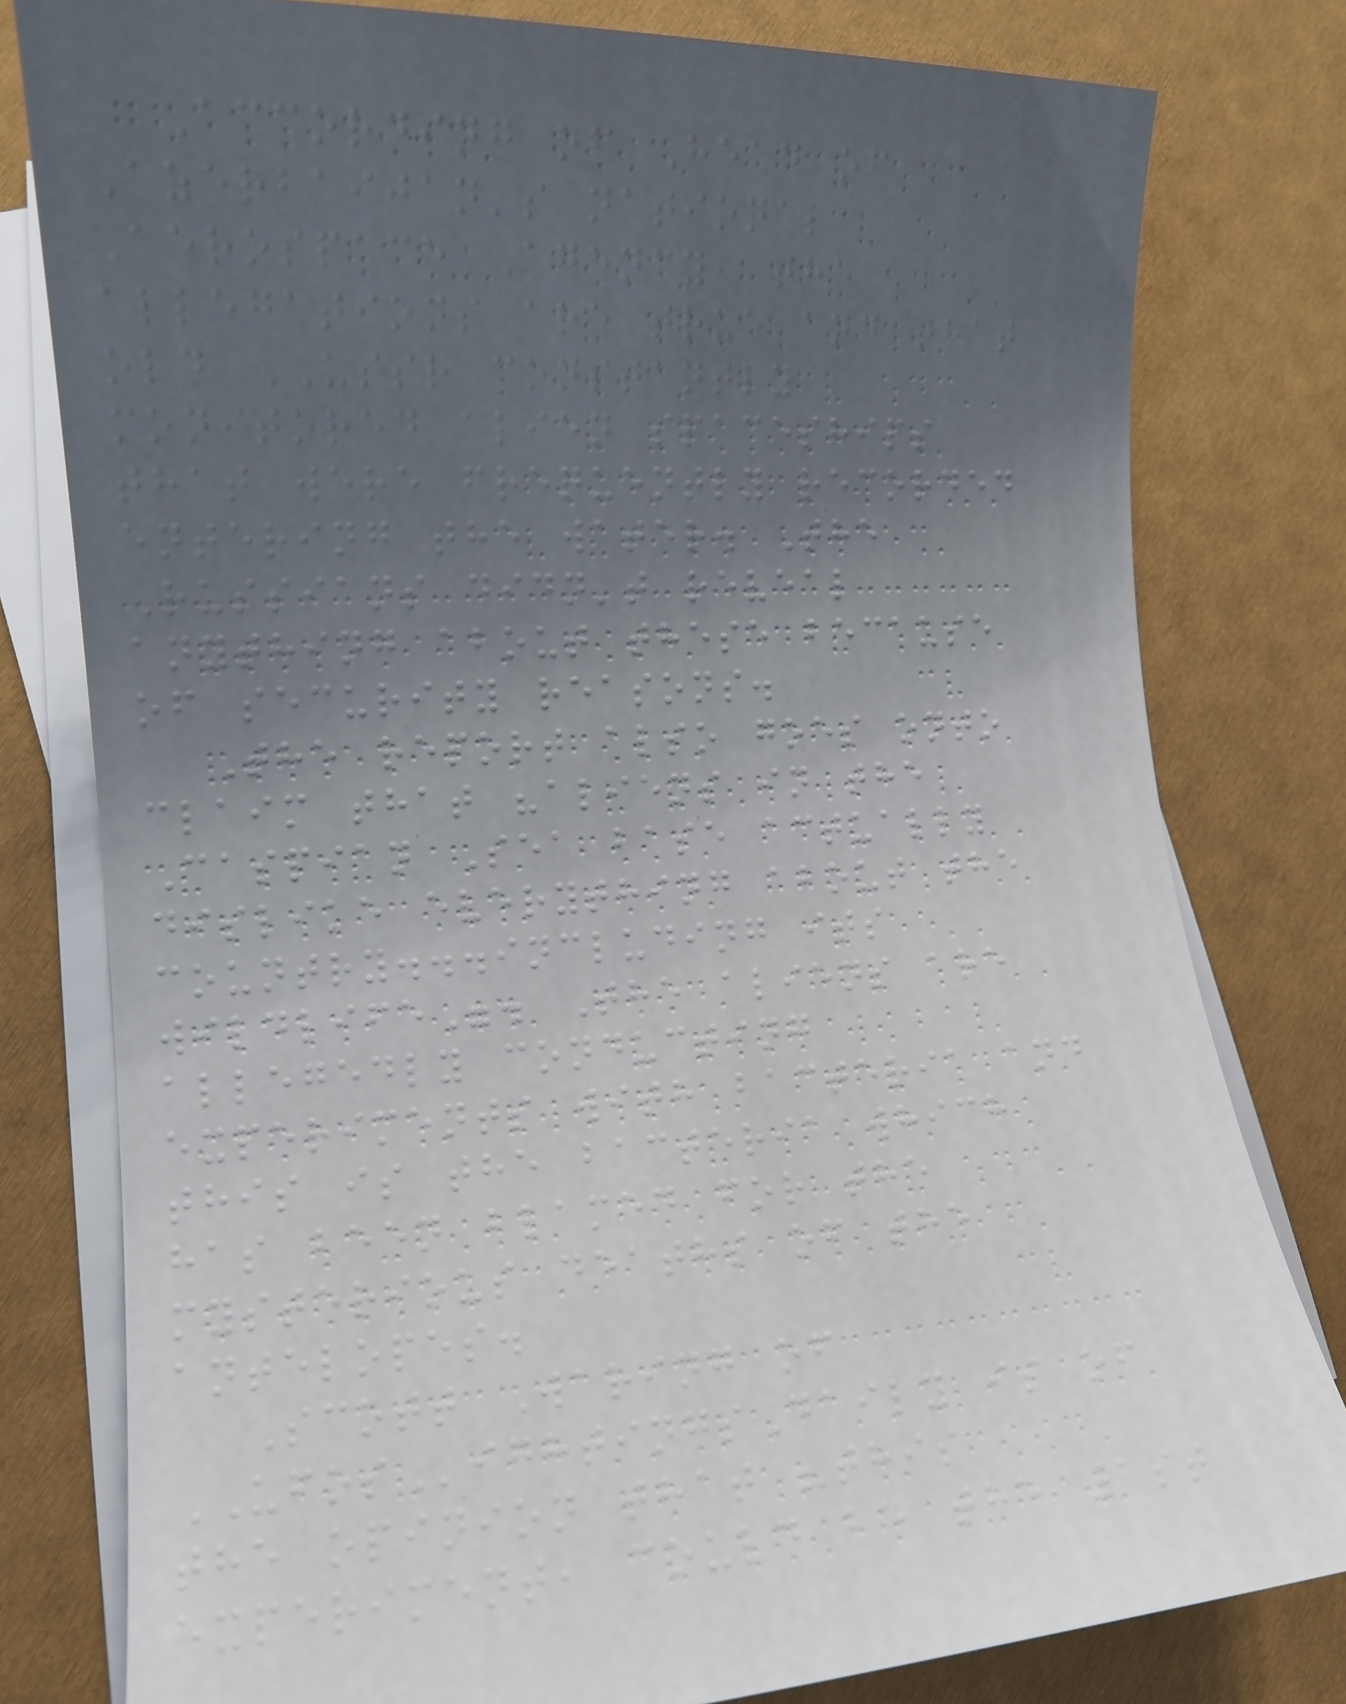According of Head of
Azerbaijan's national
Aerospace Agency, the
allegations are true and that
old USSR constantly
monitored alien spaceships
that were frequently recorded
entering the water. The
Russians didn't reveal
anything about these because
of security reasons.
The report also goes onto
claim that "aliens in the
Caspian Sea base actually
dislike everything about the
country...including its
wildlife". The aliens are
allegedly conducting
experiments with bacteria and
this is the bacteria which
has been blamed for the
mysterious deaths of the
antelopes.
Scott Waring of
UFOSightingsDaily is of
the opinion that "this
experiment, could be the 1st
